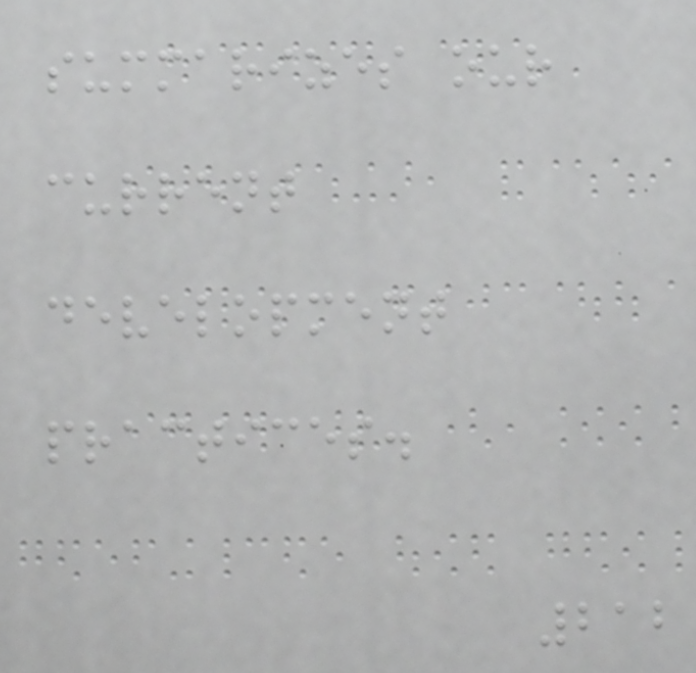summarizes our
current
development
practices.
212
